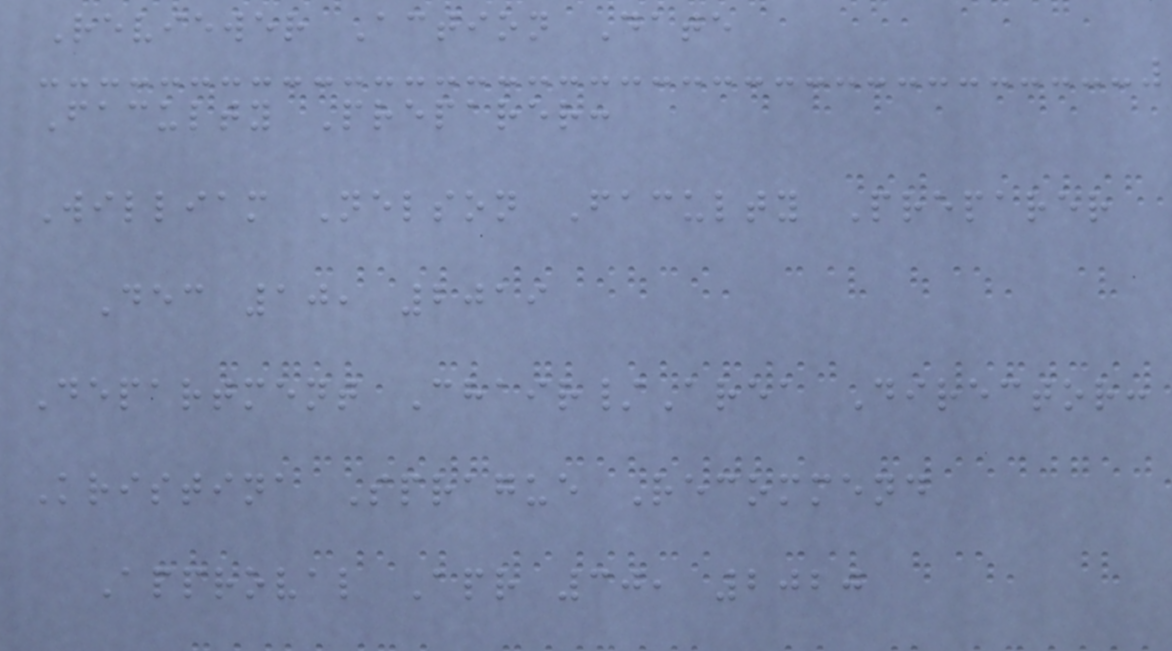Reviewer Action Date
Faculty Preparer:
William Nelson Faculty Preparer
Dec 10, 2019
Department Chair/Area Director:
Kristina Sprague Recommend
Approval Apr 30, 2020
